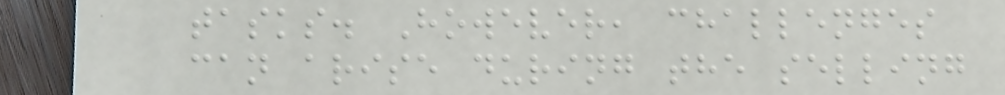tasks. However, challenges
can arise during the selling
